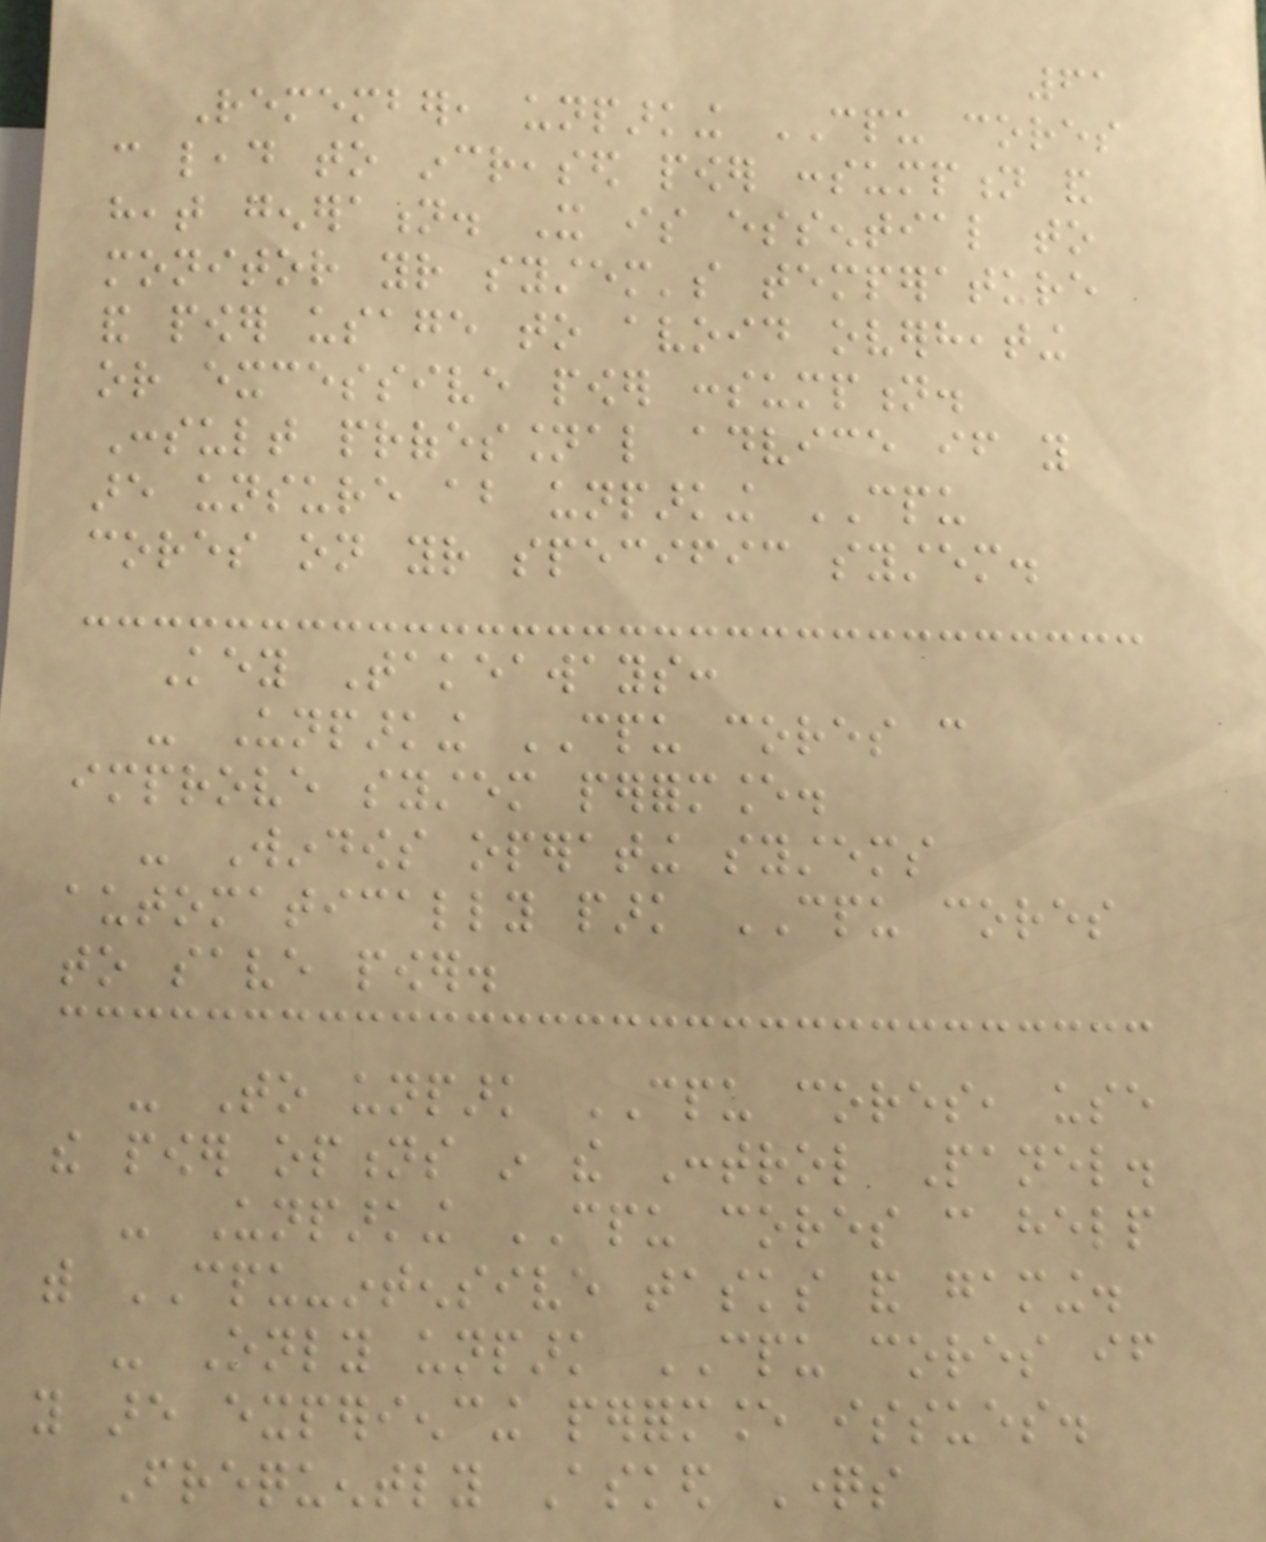61
Remember, unparking CPU cores
can lead to increased power consumption and
heat generation. It is essential to
monitor your system's temperature
and power usage to avoid overheating
or excessive power consumption.
Consult professional advice if you
are unsure about unparking CPU
cores on your specific system.
Key Takeaways:
- Unparking CPU cores can
improve system performance.
- Windows operating systems
automatically park CPU cores
to save power.
- To unpark CPU cores, use
the power options in the Control Panel.
- Unparking CPU cores can help
with CPU-intensive tasks and gaming.
- Only unpark CPU cores if
you are experiencing performance issues.
Frequently Asked Questions
